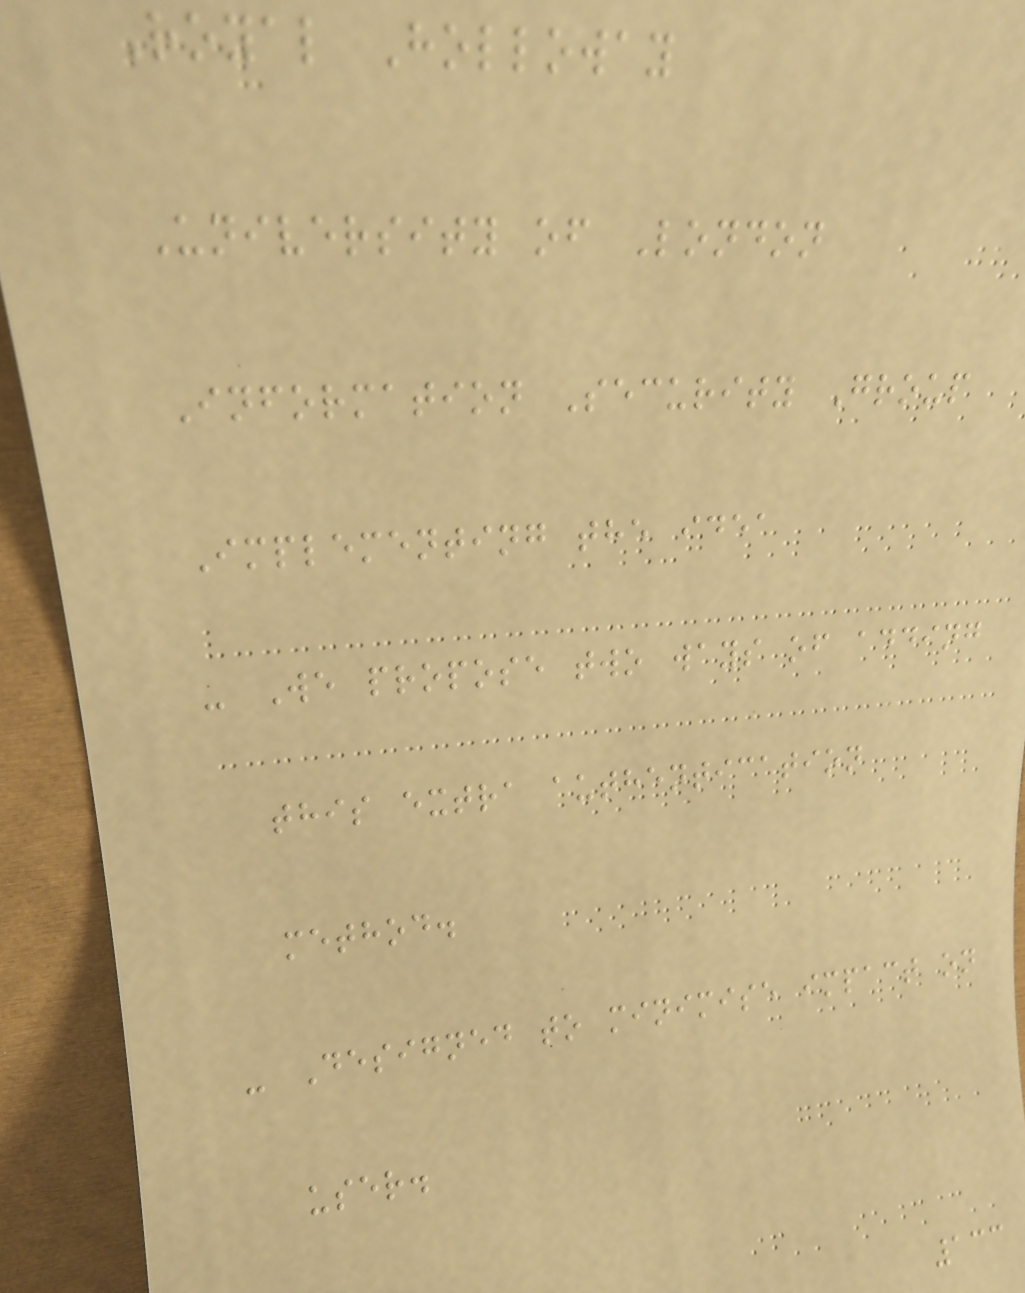Royal Holloway
University of London
Information Security Group
Implementing the idea
- We propose two ways of adding
this extra authentication
method.
- Designed to minimise impact on
user.
133
